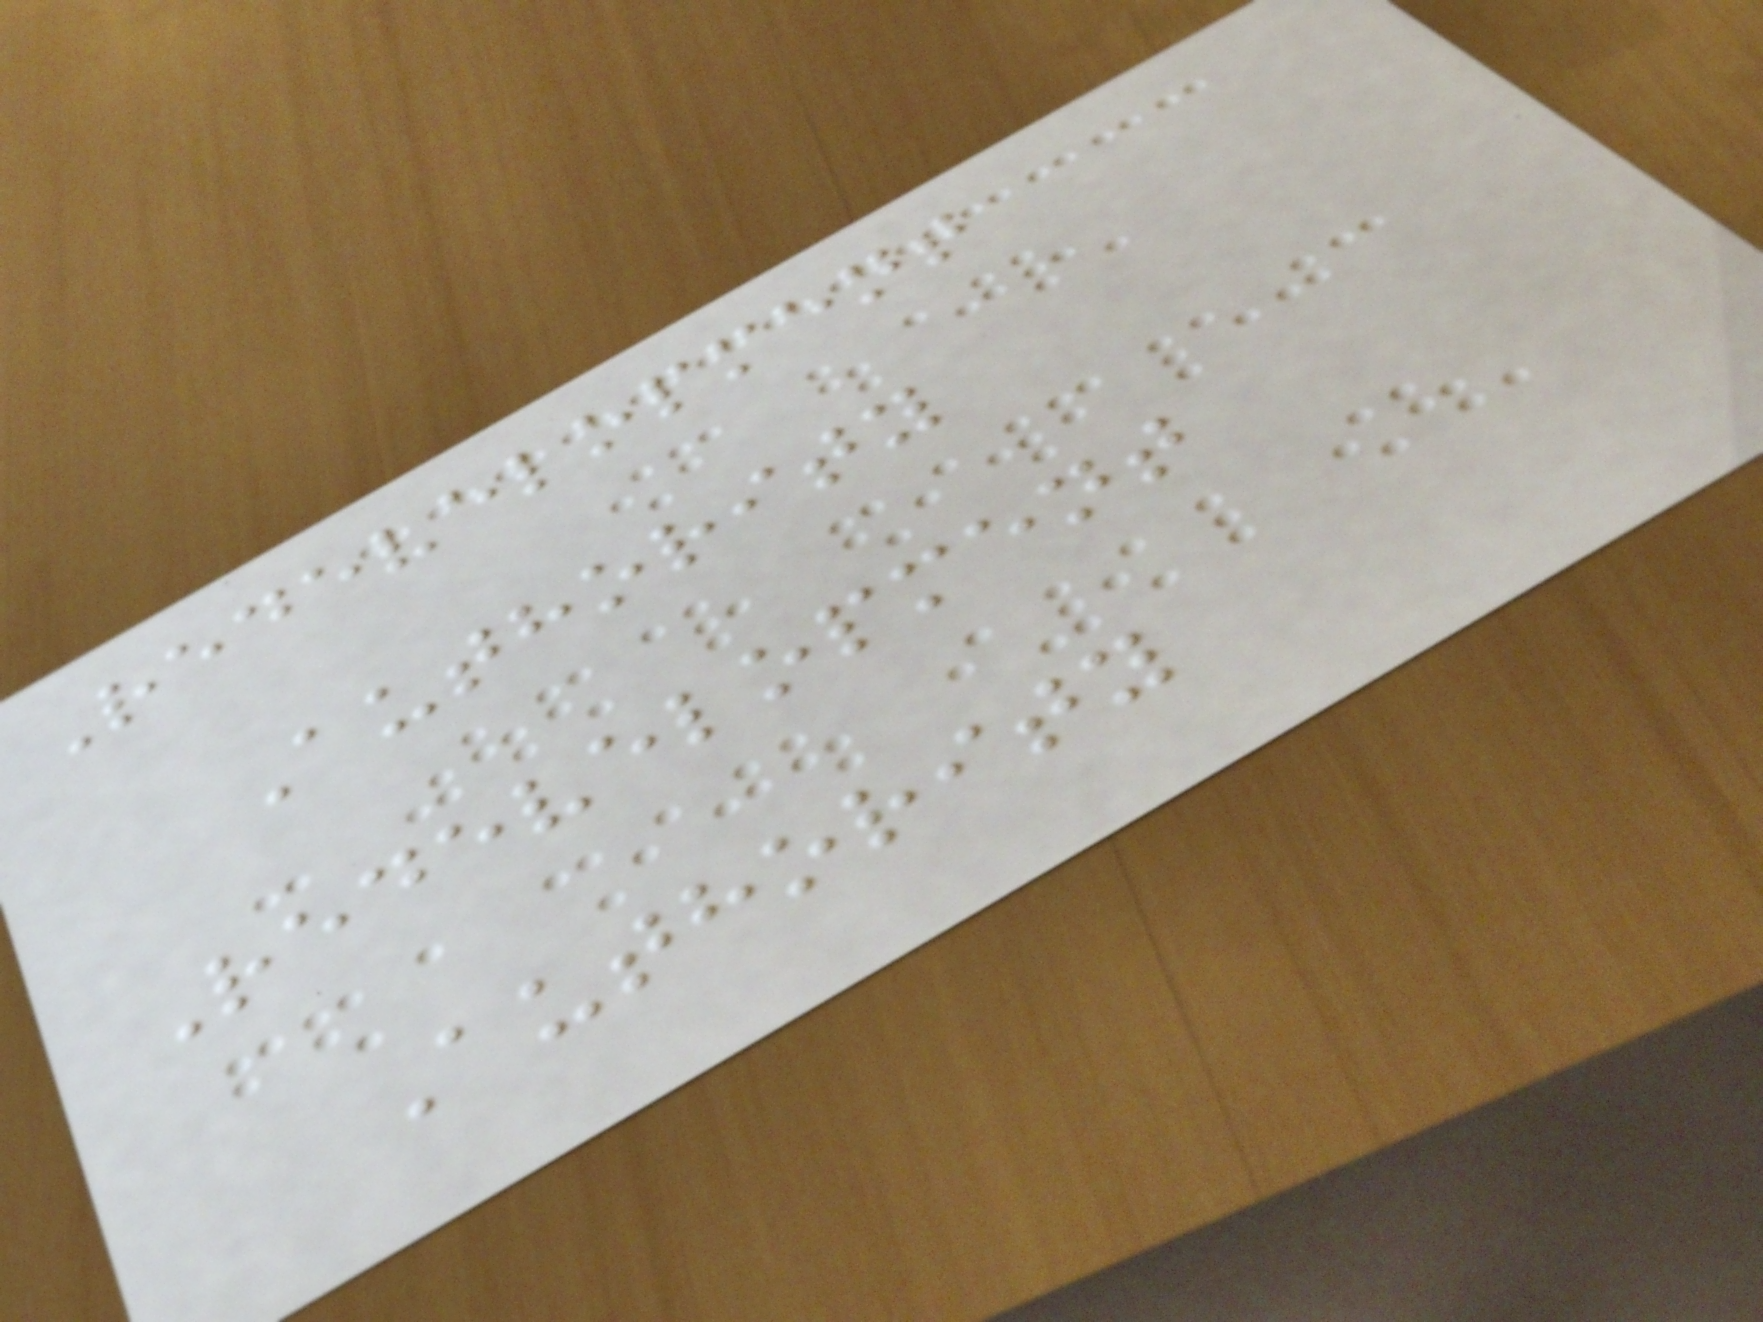Redevelopment
Authority
Redevelopment
Authority
